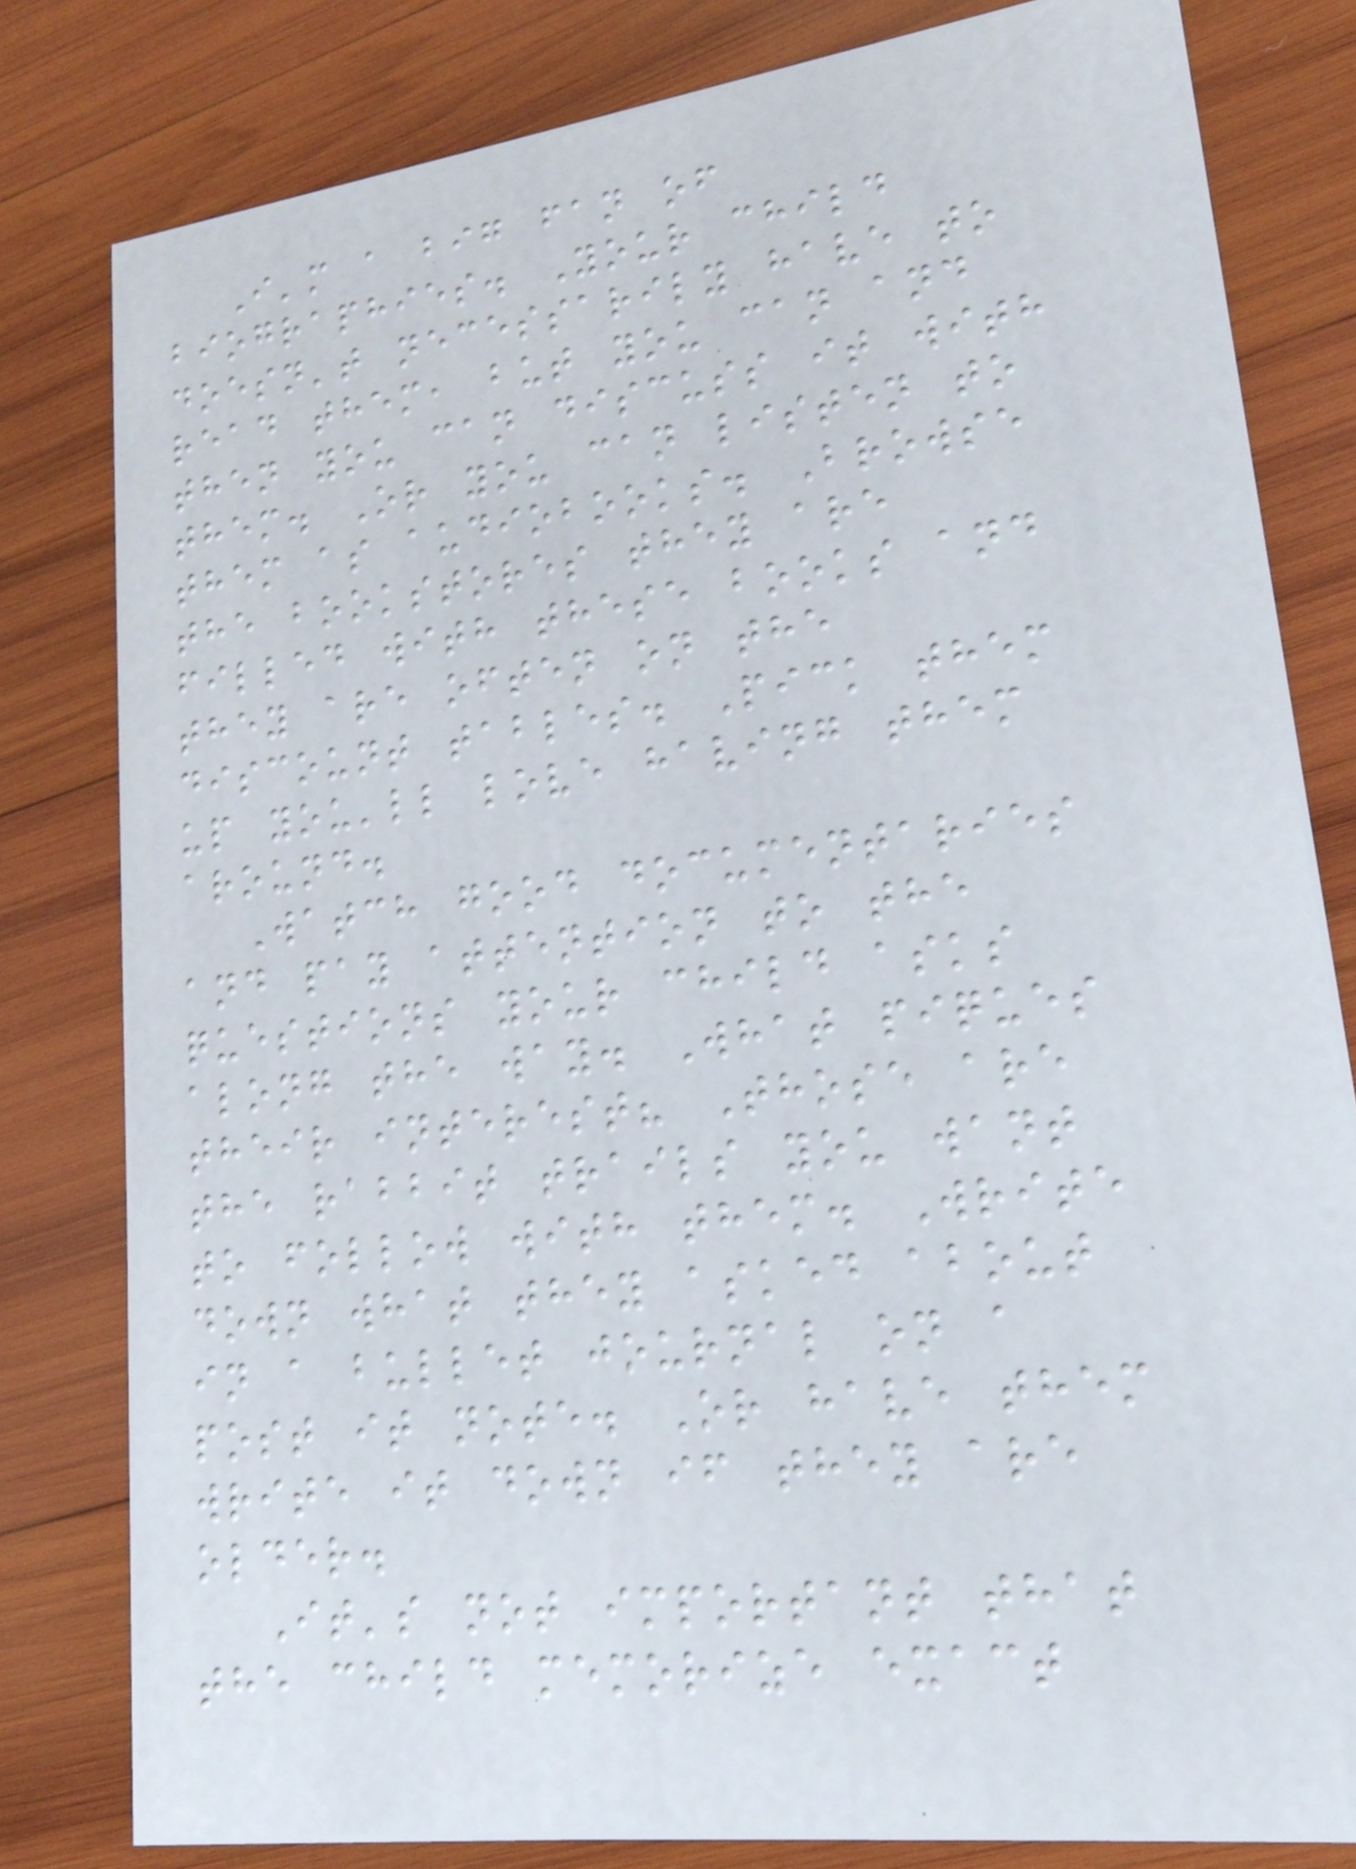I'm a big fan of
biographies. Your child
doesn't necessarily have to
read them, but you can and
then you can discuss it with
them. Or you can listen to
them as audiobooks. Browse
the bookstores they are
filled with these books and
they are often on the
discount tables. Pick them
up you'll love having them
around.
Watch good documentaries
and pay attention to the
questions your child asks
along the way. What piques
their interest? Those are
the rabbit trails you want
to follow with them. Write
down what they asked about
in a bullet journal on a
post it note. Or have them
write it down if they are
older.
It's not important that
the child memorize exact
